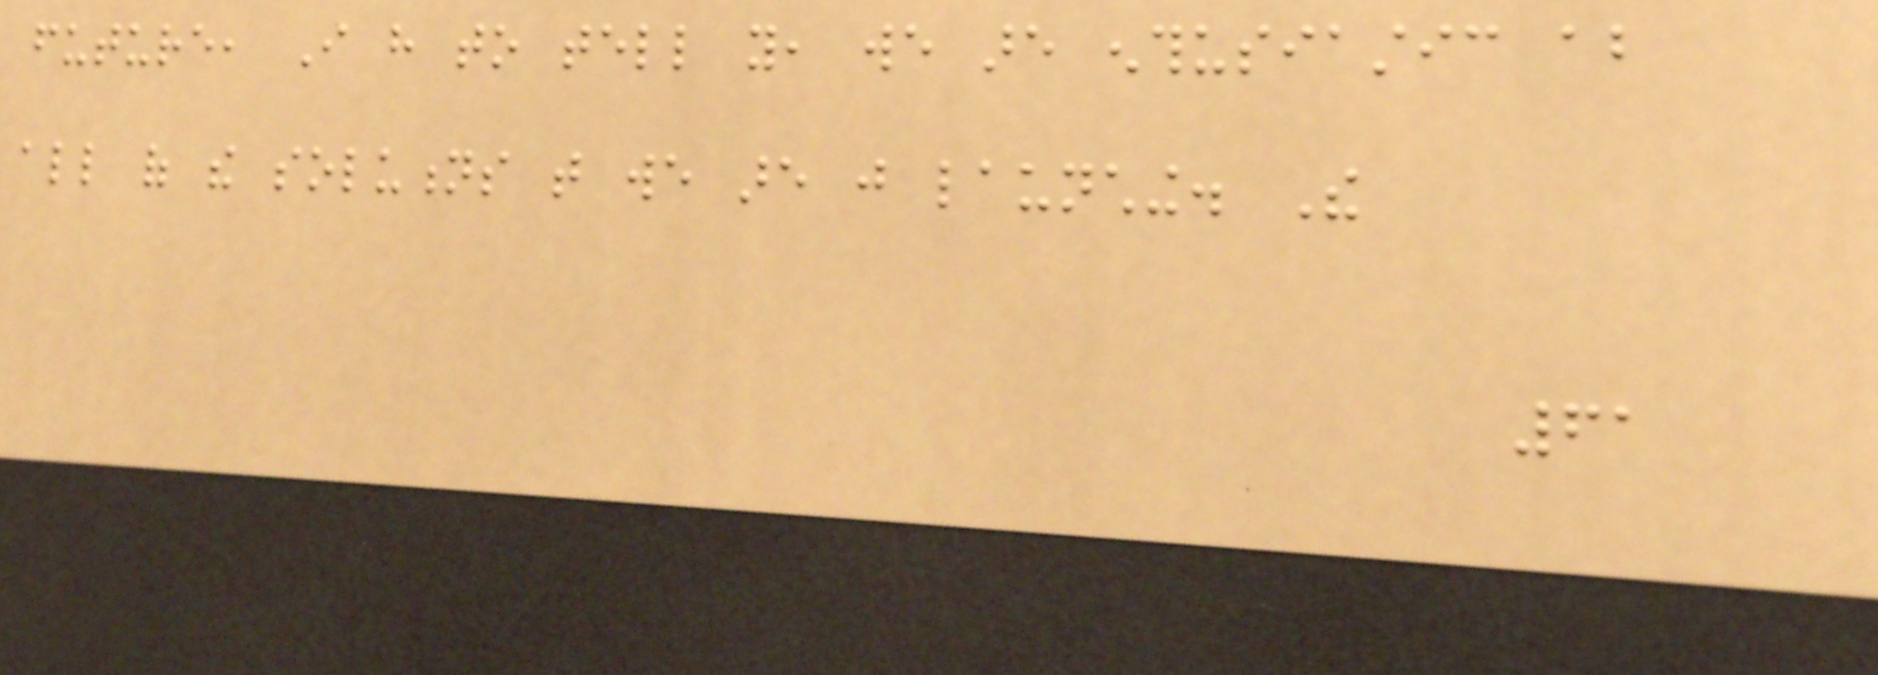future, I have to tell you, we are enthusiastic about
all of the solutions that we are just launching. The
61
